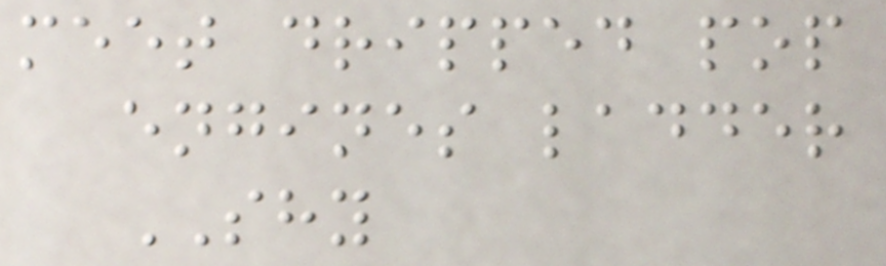meet dripped pop
engines ladder
SHY
